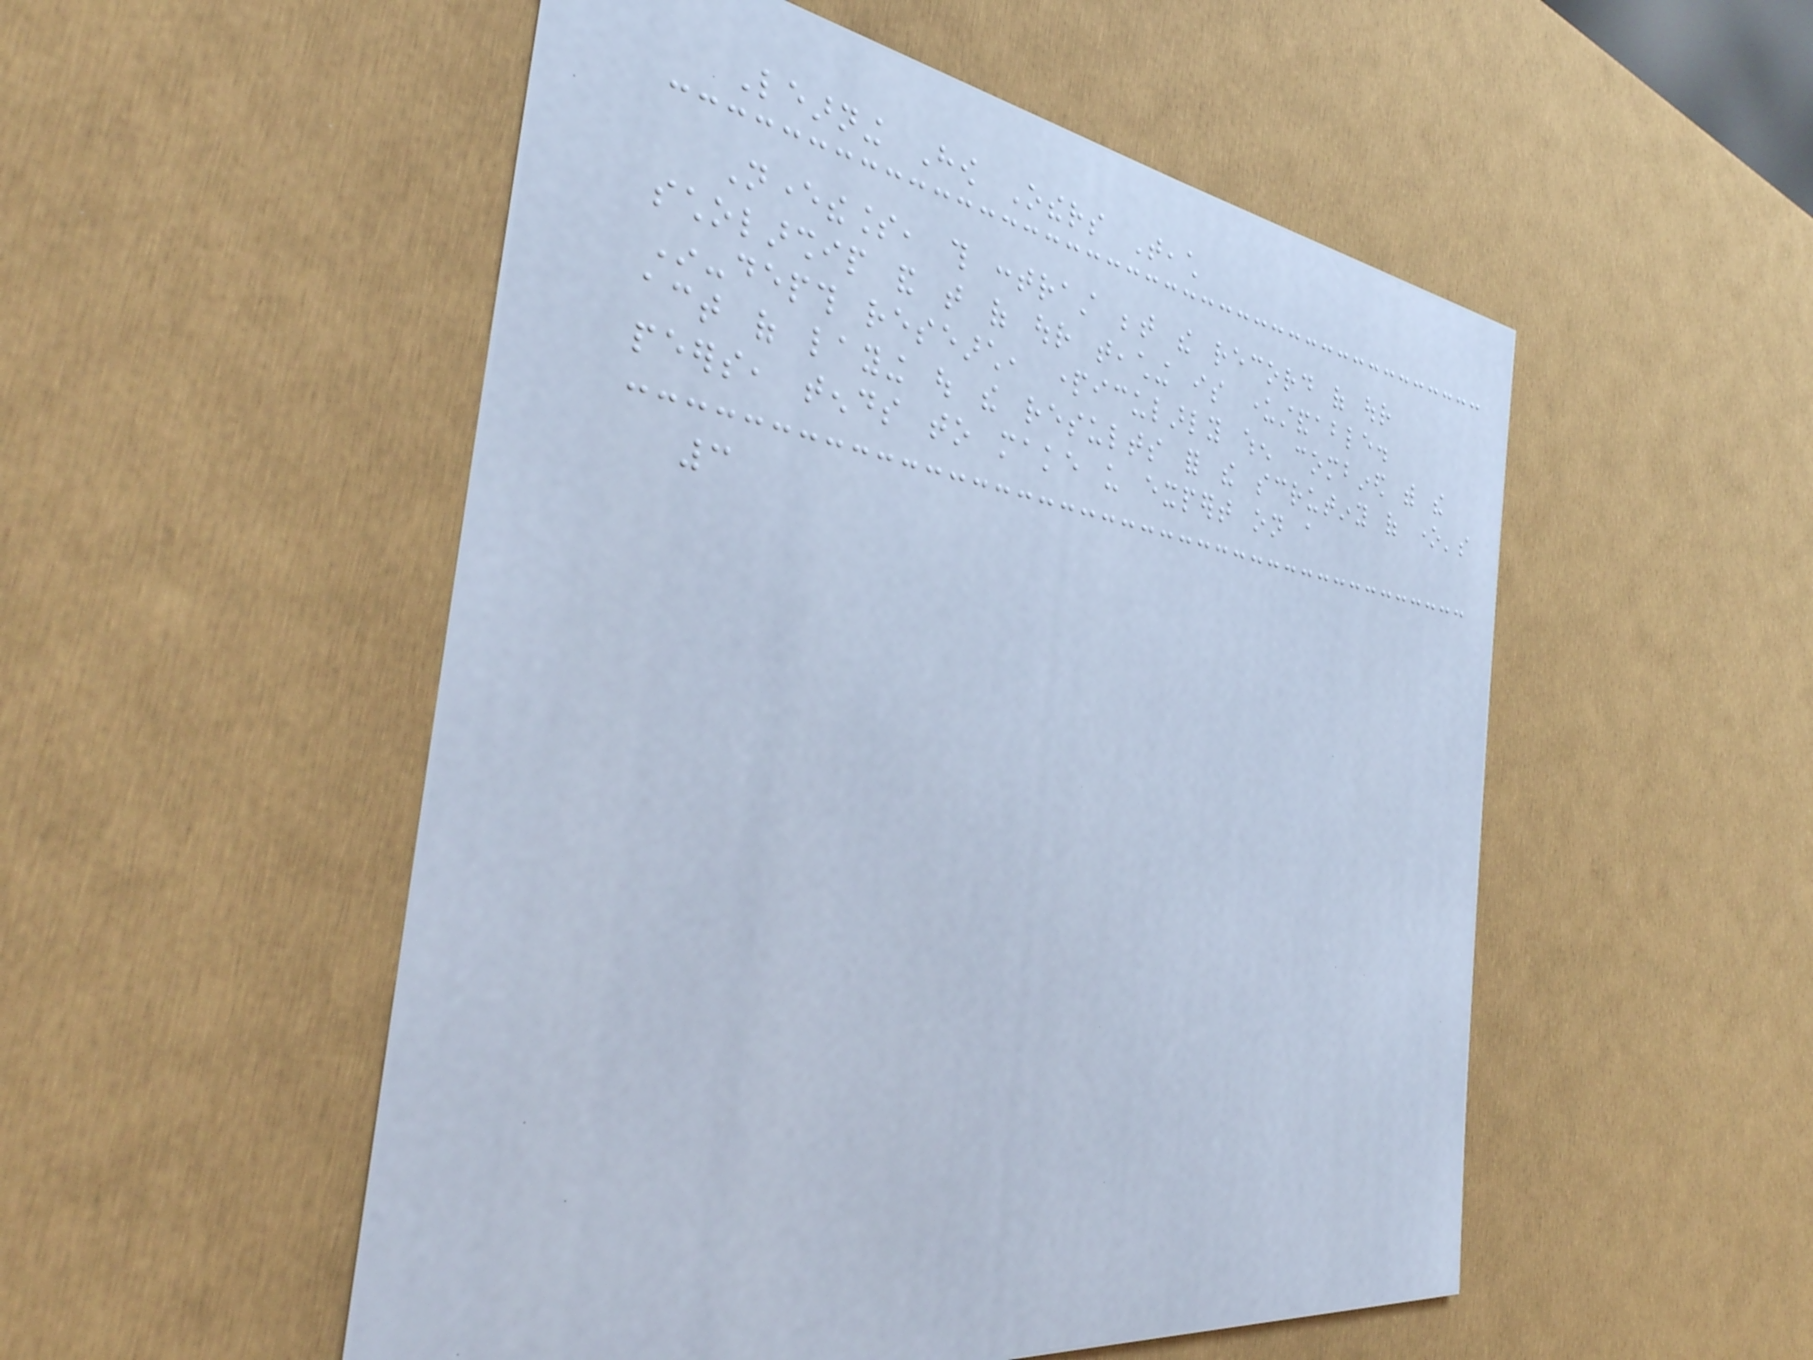Learning How Others Teach
Nevertheless, this contrast between the record of our
scholarship and that of our teaching is understandable.
In-depth research, particularly when combined with the
act of laying out the results for the scrutiny of one's
peers, tends to make us expert on a
3
